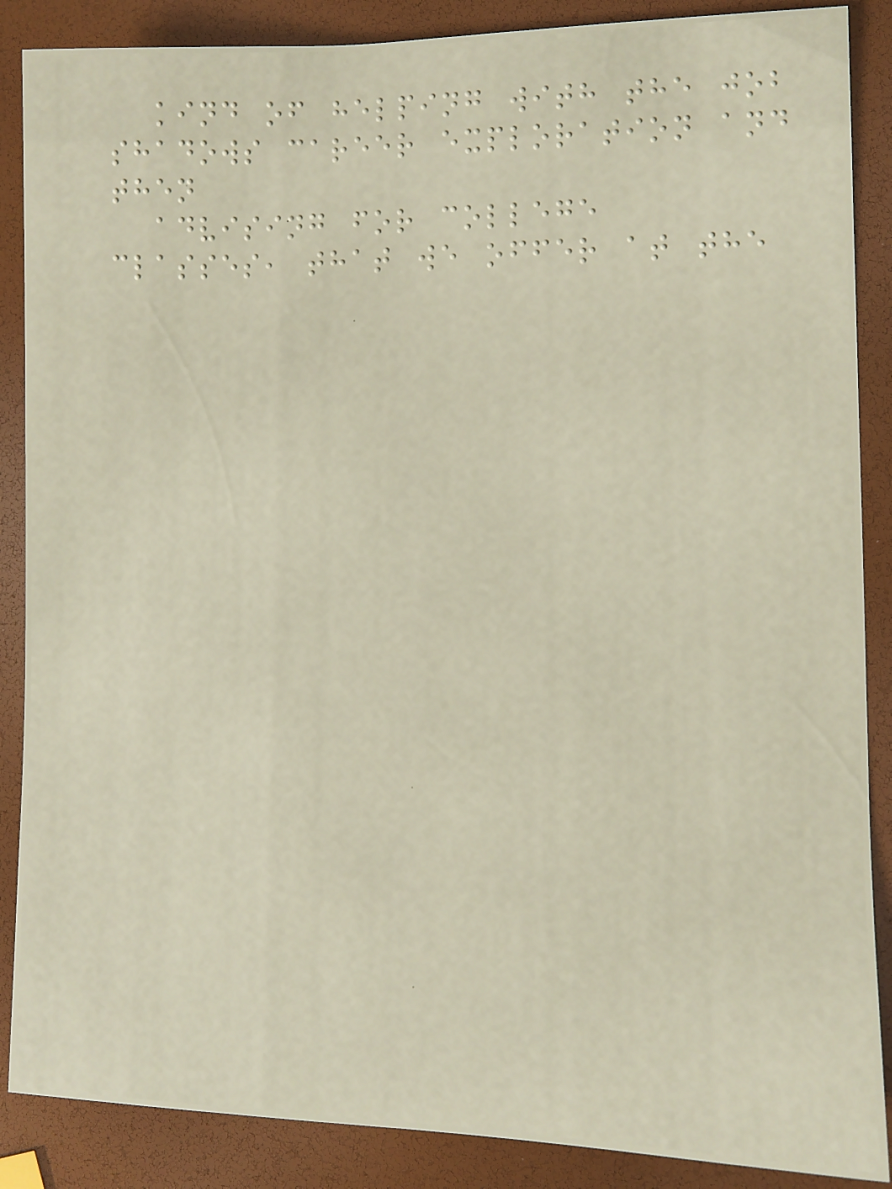kind of helping with the job
shadows career exploration and
then
advising for college
classes, that we offer at the
